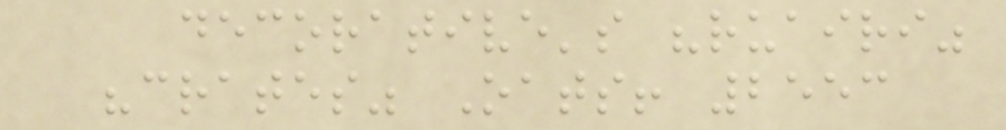decorative's "ruairi"
"crates" Oats! 2553
